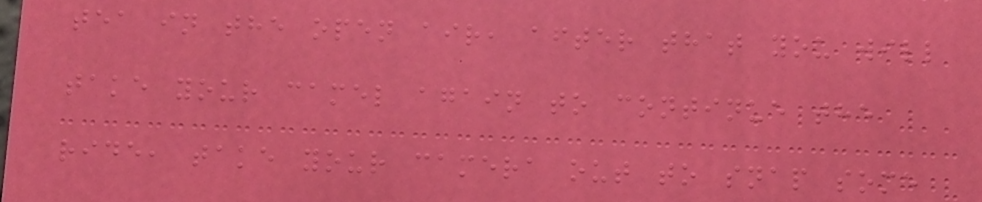tea in the open air, after that you will
take your camel again to continue the
ride, take your camera out to snap some
